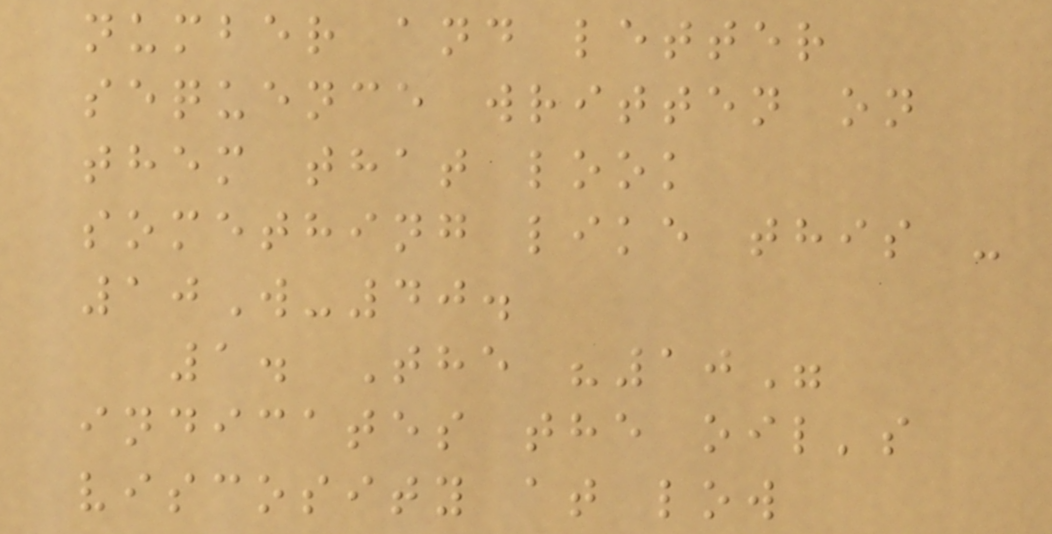number and letter
sequence written on
them that look
something like this -
10W-40.
1. The "10"
indicates the oil's
viscosity at low
